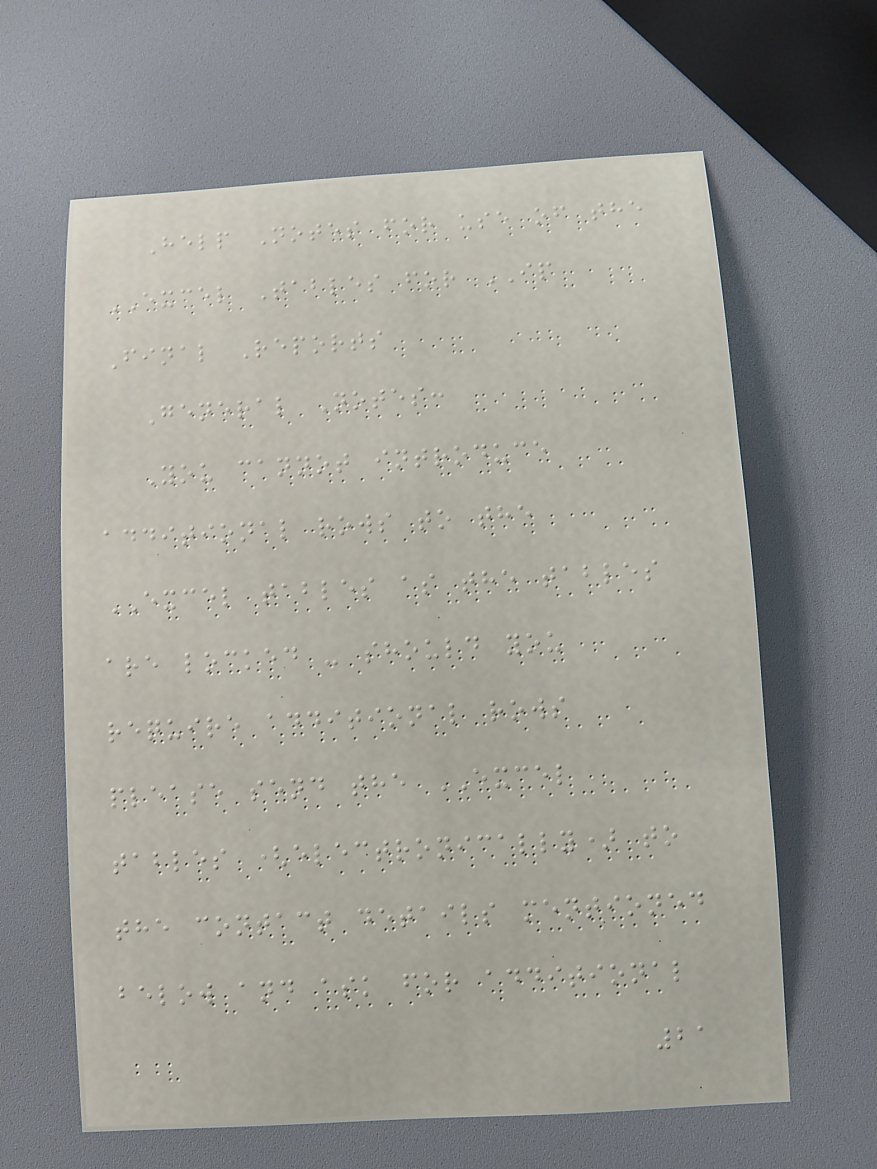Help Notes for use of the
EXCEL Tables for IP
Final Reports
General Notes:
You cannot introduce
additional rows to the
EXCEL tables as the tables
are locked - should you
require additional rows
please send the EXCEL
tables (electronically) to
the contact details mentioned
below and ask for additional
21
